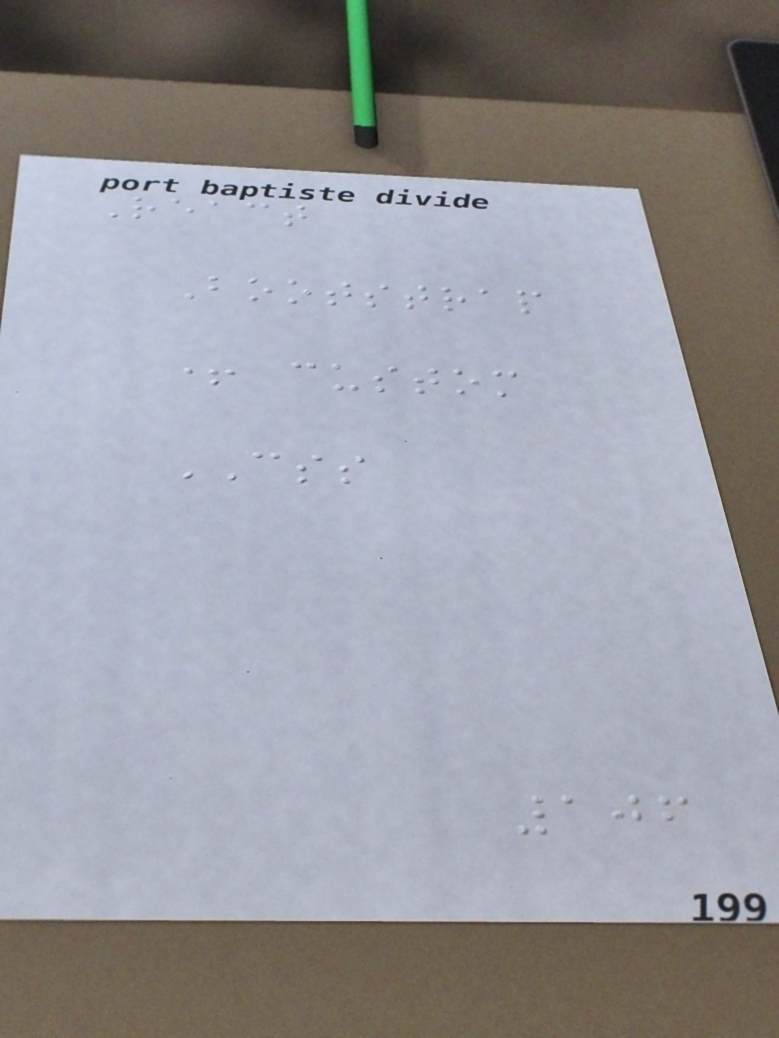React
Bootstrap
+ custom
CSS
106
